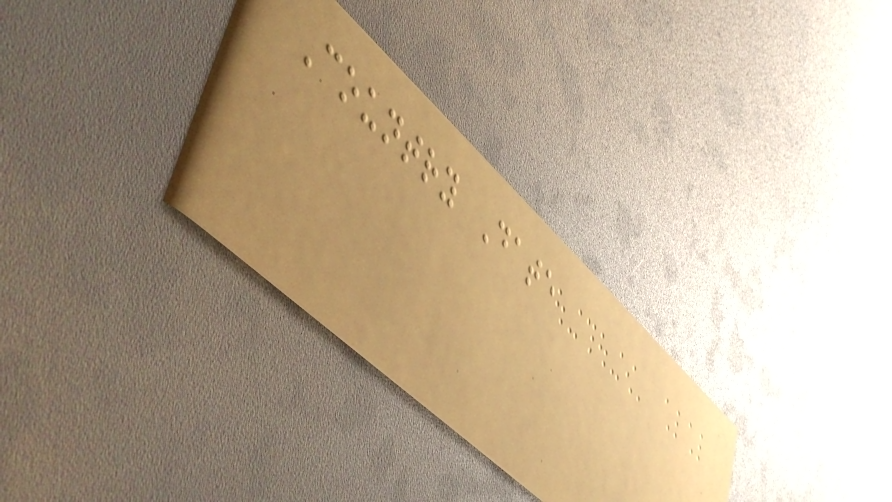Country Date
